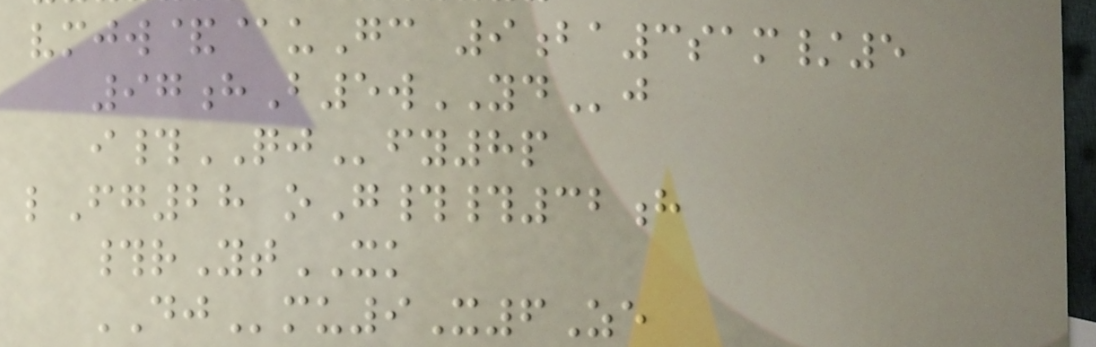vmjw&@uGc 9ba3sam/5
97hB5wYDj
i#QJfy8p
lFg28 oG##32h
#rYtXK
DJmu9X6Ze
